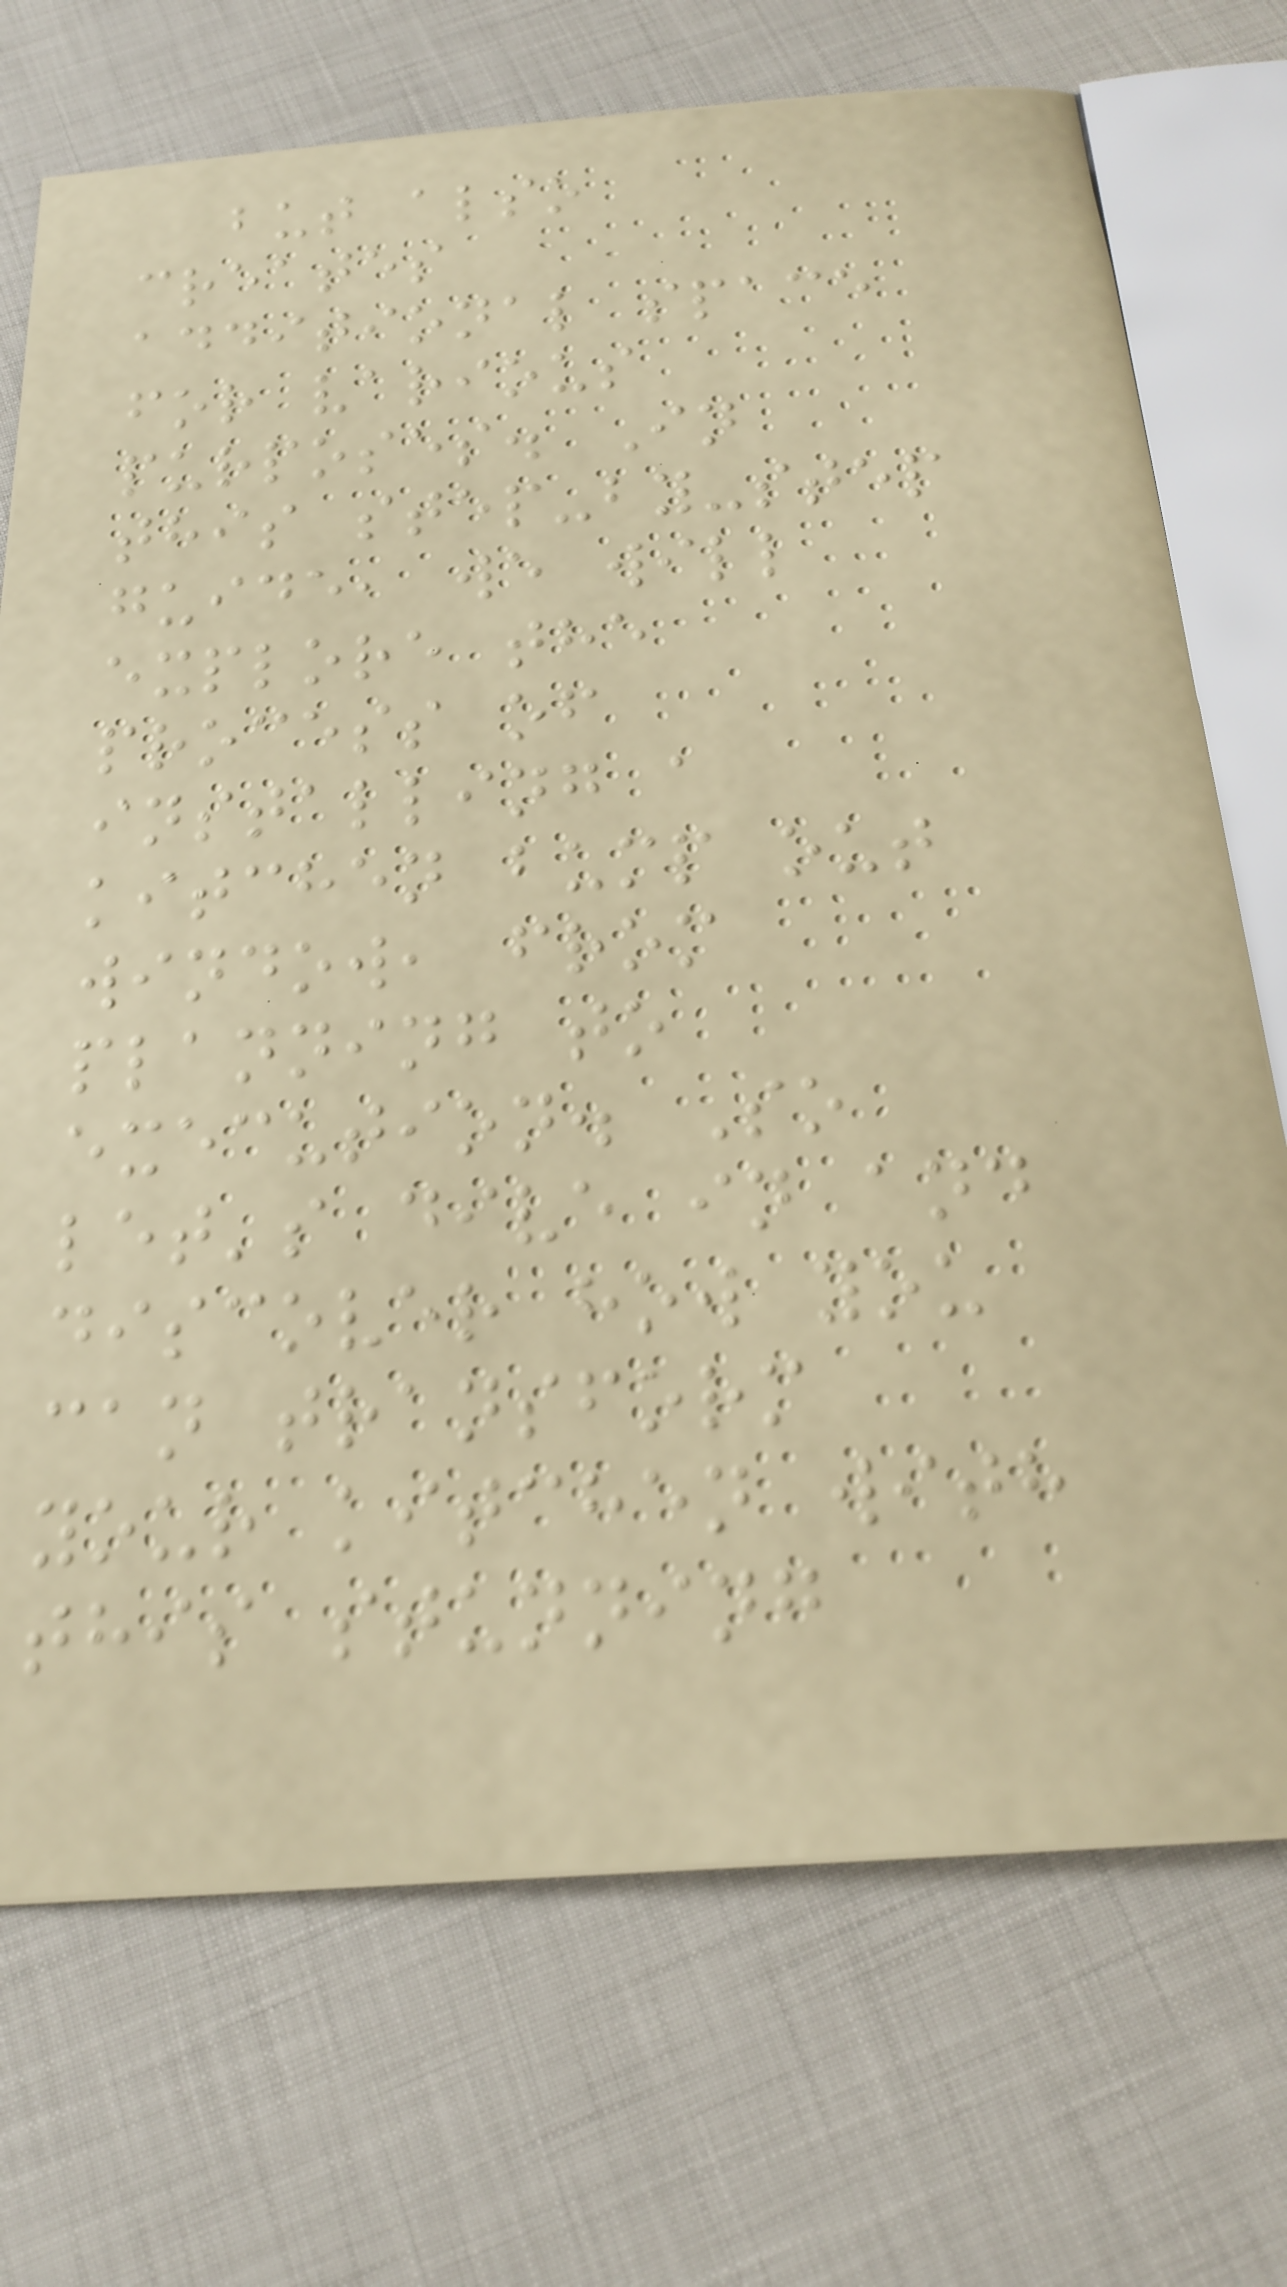but also
creates
additional space
for various
purposes. In
this step-by-step
guide, we will
explore the
process of
installing a
kitchen bump out
window, from
planning to
execution. So
let's dive in and
discover how you
can transform
your kitchen with
this stunning
